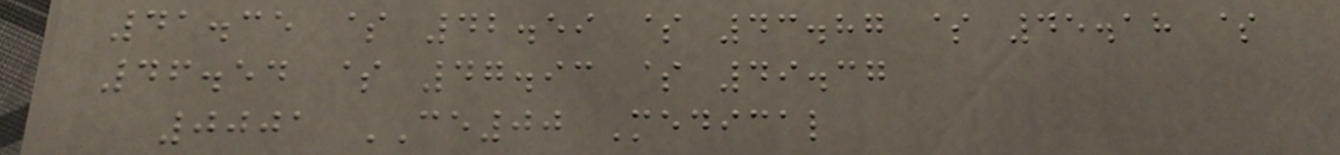41.35 $ 42.59 $ 43.87 $ 45.18 $
46.54 $ 47.93 $ 49.37
0001 CE00 Medical
